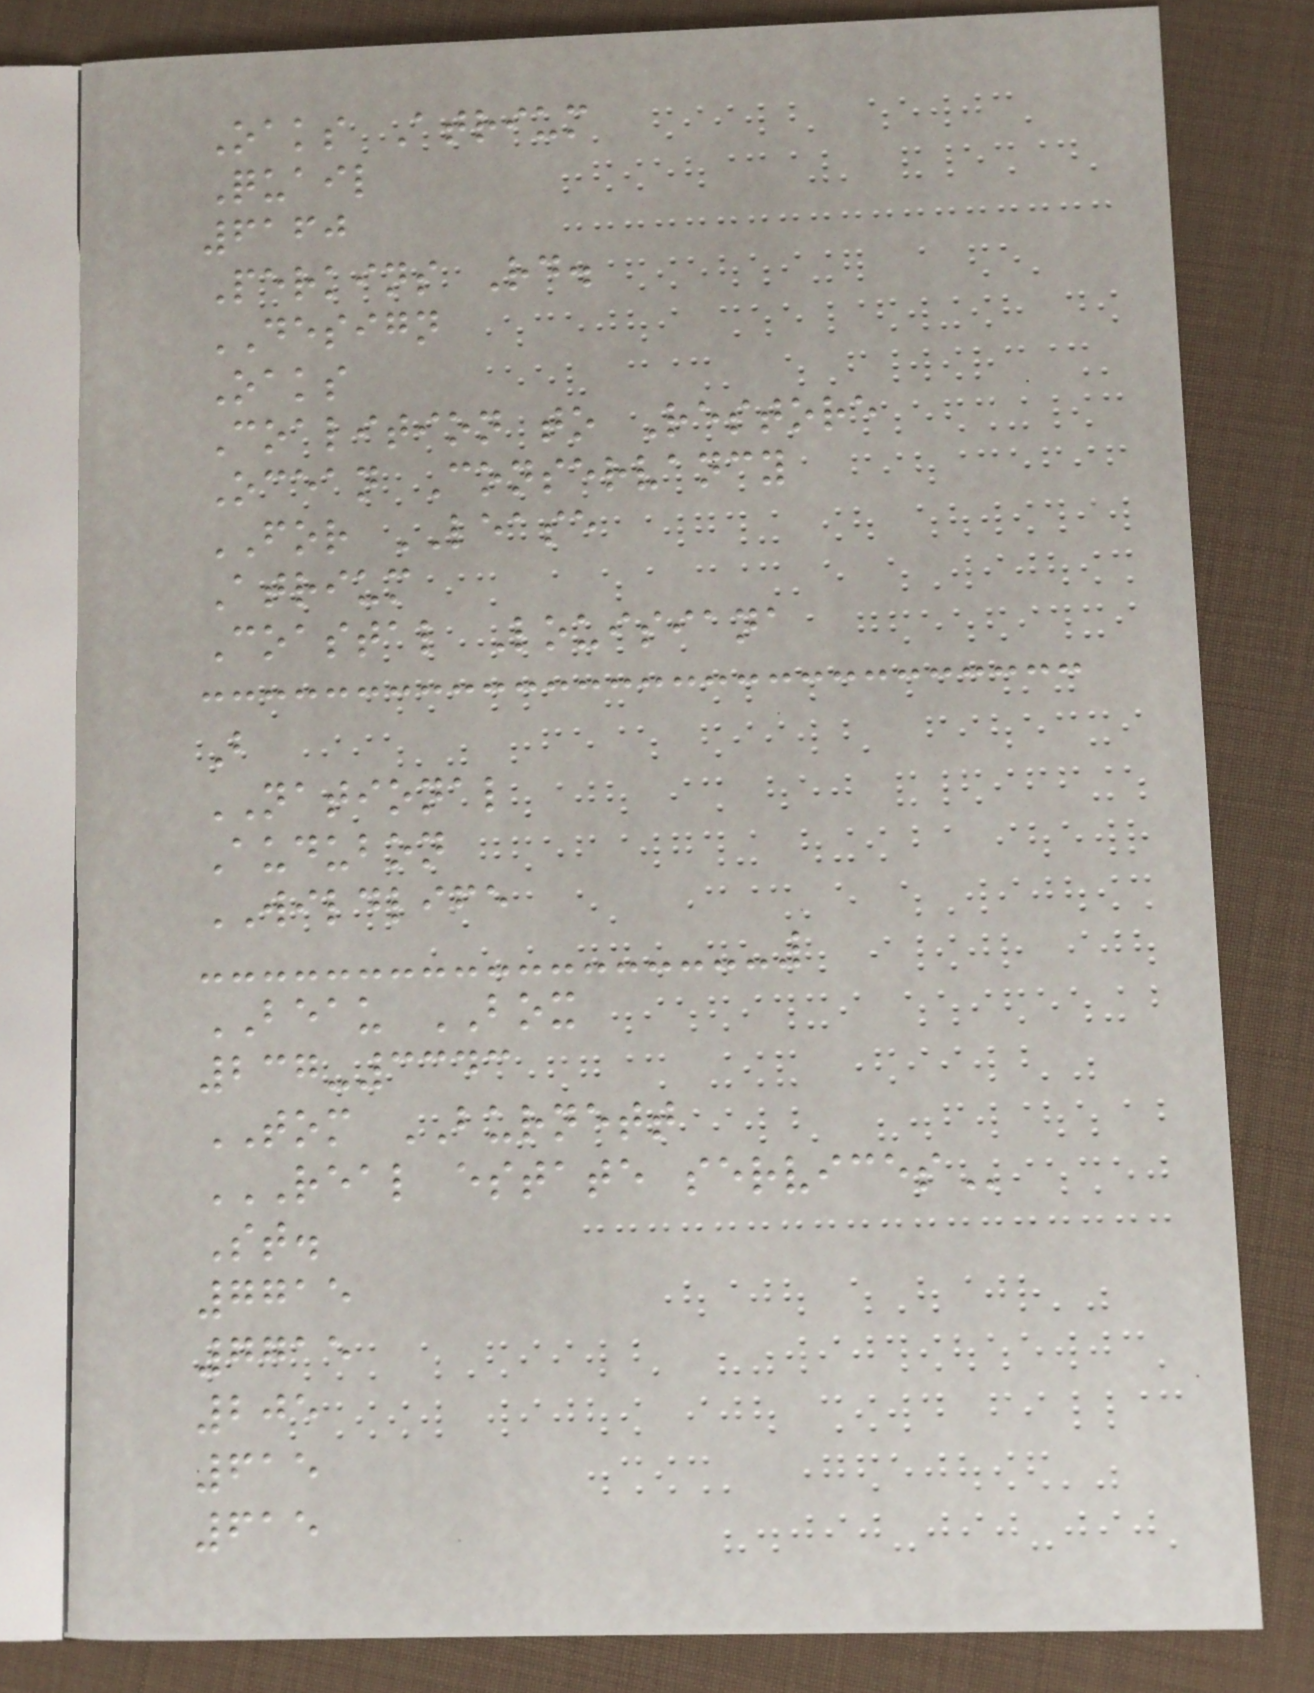Oaks Atrium
Quail
6160
Perkins Rd.
DESIGN
Oaks
Coalition to Restore
Ocean Conservancy
FOR LEASE
Atrium
Coastal Louisiana
B
NATIONAL
Audubon
WILDLIFE
BEAU BOX
237-3343
TOM BURNETT
REAL ESTATE SERVICES
St.
7715
7715
205
615
615
